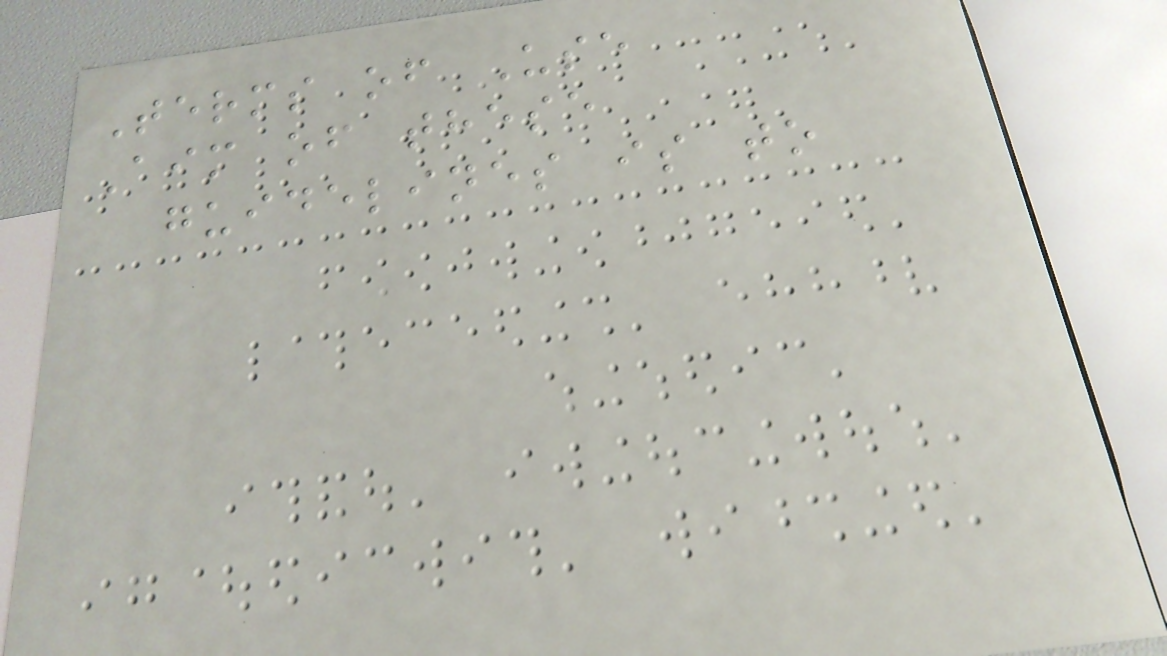Terms of Use
Aim of these
guidelines is to
